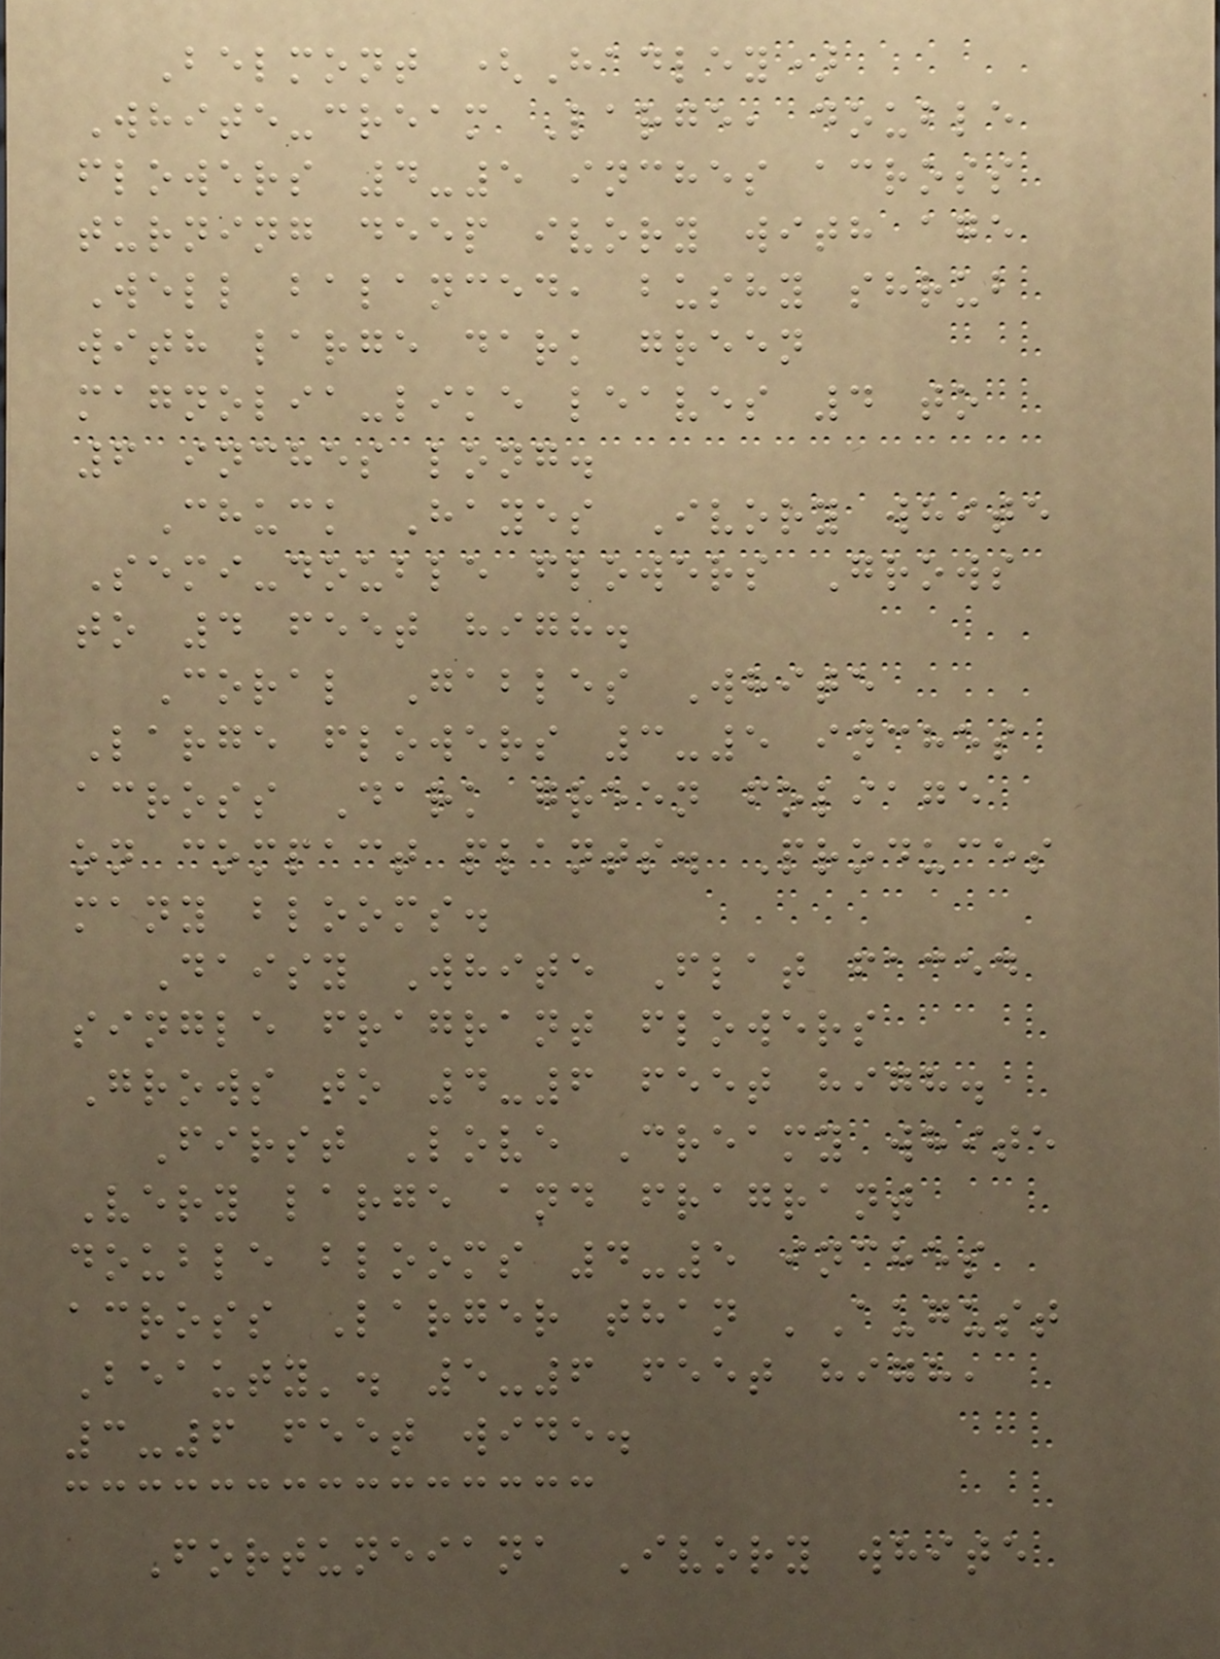Belmont (Hadley)
White-cream Large, double
flowers 4-5 inches across
turning deep ivory with age
Well balanced, bushy shrub
with large dark green
magnolia-like leaves 4 to
6 inches long.
Chuck Hayes Ivory white
Semi-double flowers Grows
to 4 feet high.
Coral Gables White
Large flowers 3-5 inches
across Dark green foliage
on compact plants. Produces
many blooms.
Daisy White Flat faced
single fragrant flowers
Grows to 4-6 feet high.
First Love Creamy white
Very large and fragrant
double blooms 4-5 inches
across Larger than 'August
Beauty'. 5-6 feet high,
3-6 feet wide.
Fortuneiana Ivory white
